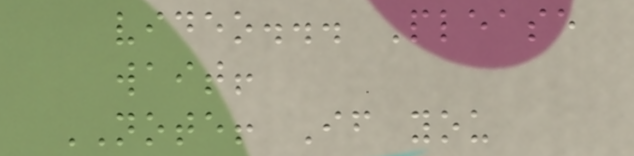video... Please
wait!
NOTE! If you
